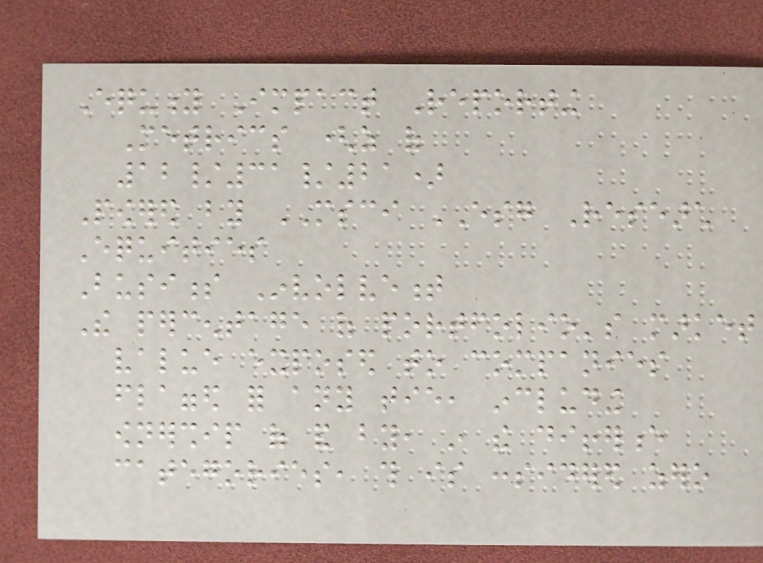Equity Impact Reporting
Metrics (as of
12/31/21)
Powered by MSCI ESG Research
Equities
Business Involvement
The percentage of portfolio's market
value exposed to companies
flagged for any tie, including
ownership of and by, in the difference
categories, this is considered zero
